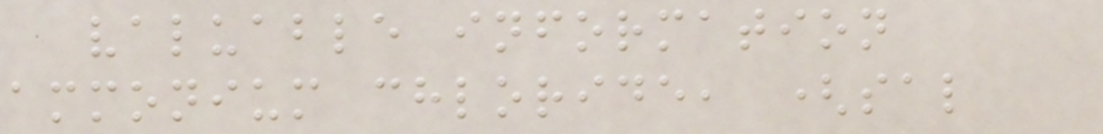valuable information
ammonium chloride, (sal
